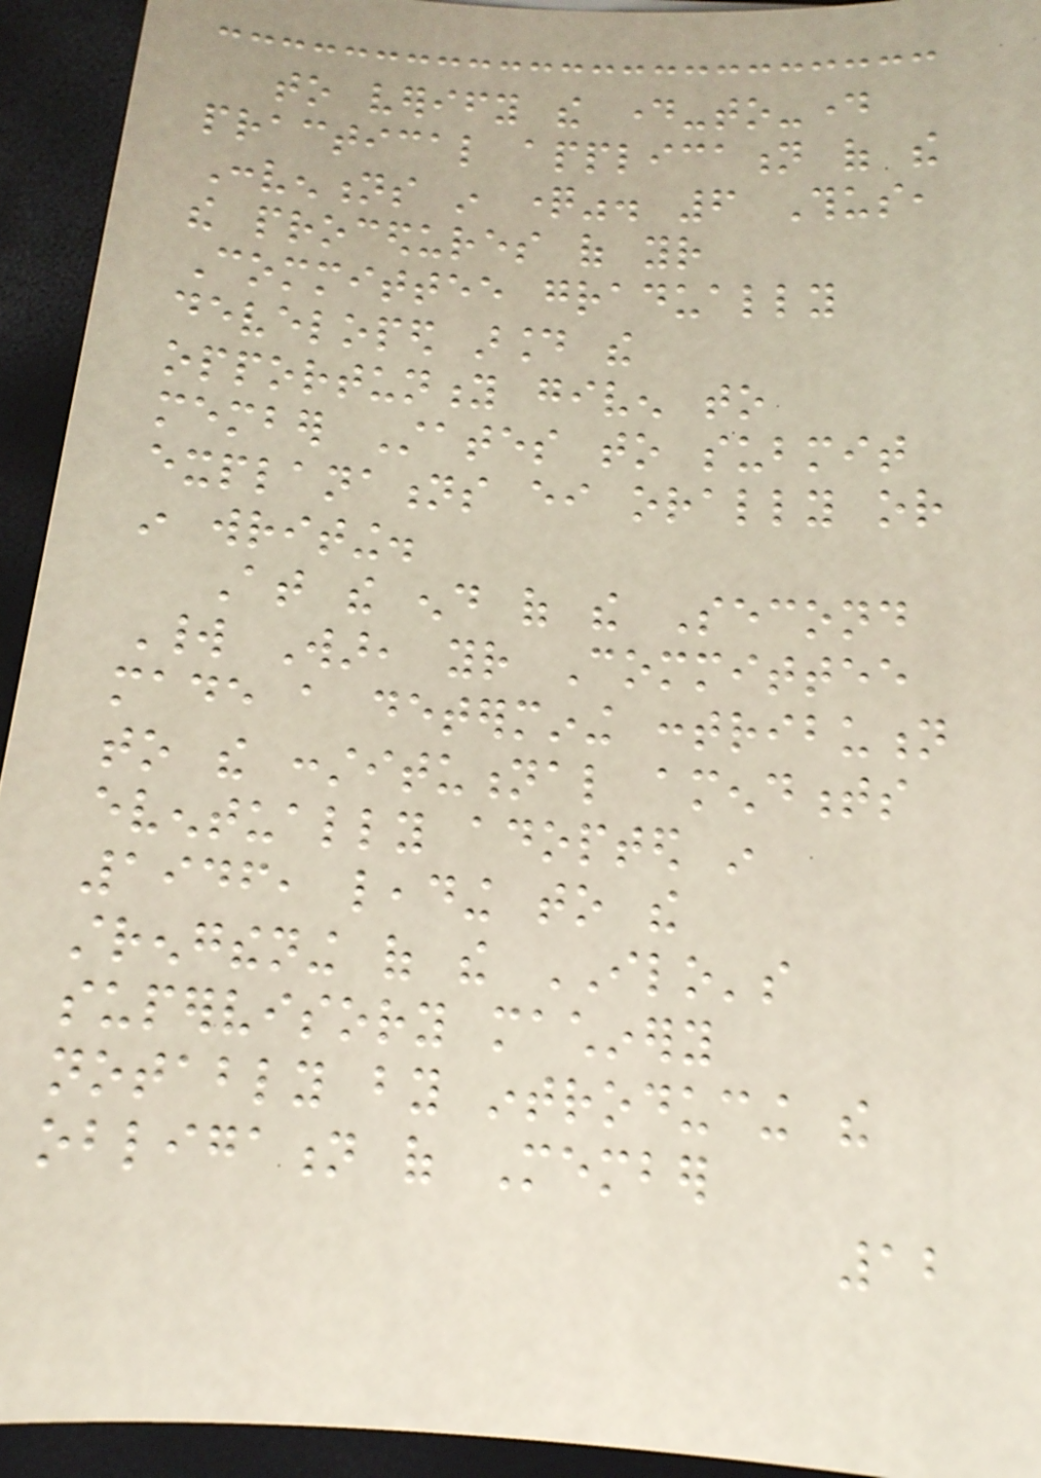to verify the day-to-day
practical application of the
Conventions in question". 6 Thus,
the procedures of your
Committee gradually
developed around the
opportunity given to
member States to submit
explanations either orally or
in writing.
At the end of the Second
World War, your Committee
made a determining contribution
to the constitutional amendments
eventually adopted in
1946, leading to the
strengthening of the ILO's
supervisory machinery
notably by introducing the
obligation of Member
12
